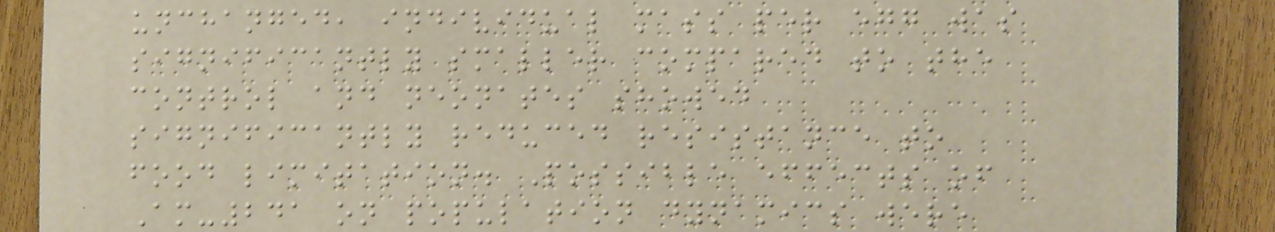unchanged, individual mass per egg was
significantly smaller compared to the
control and neonates showed
significantly reduced resistance to
food limitation. Possible effects of
Am-241 on population dynamics were
